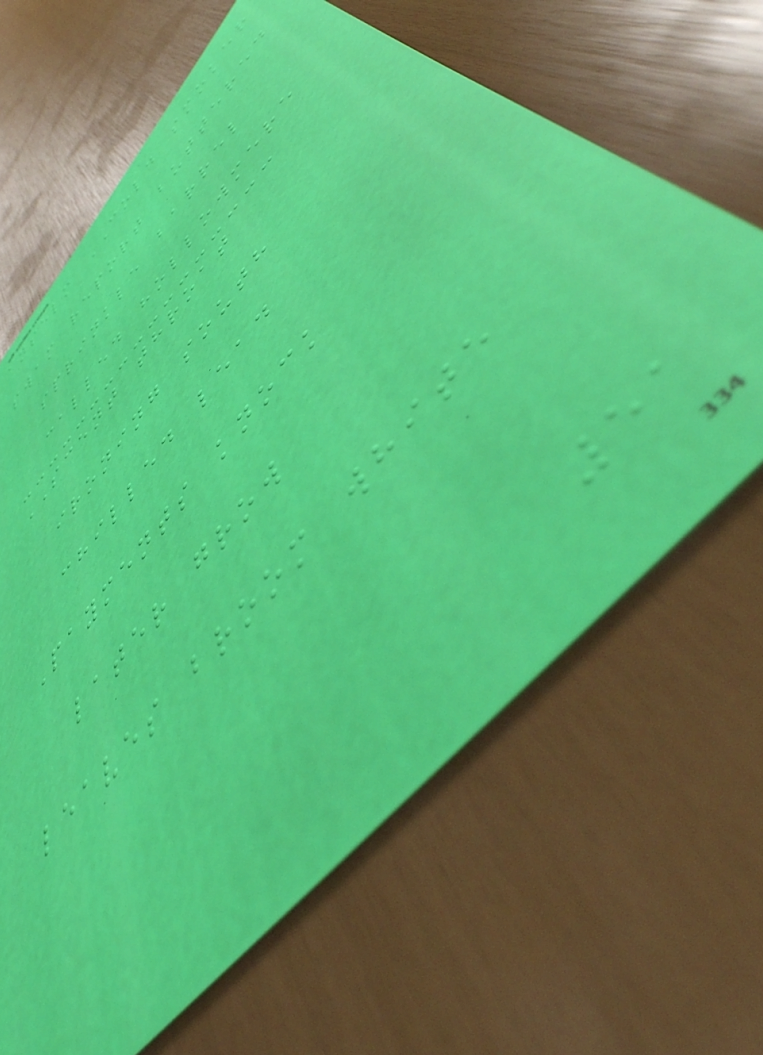anselm COLD smoker
swam report buttered
sprinkle barrel
called hollowmere
SCENT throat
ironing south
chilled lead
Payments knock
later grow
leaves broom white
51
